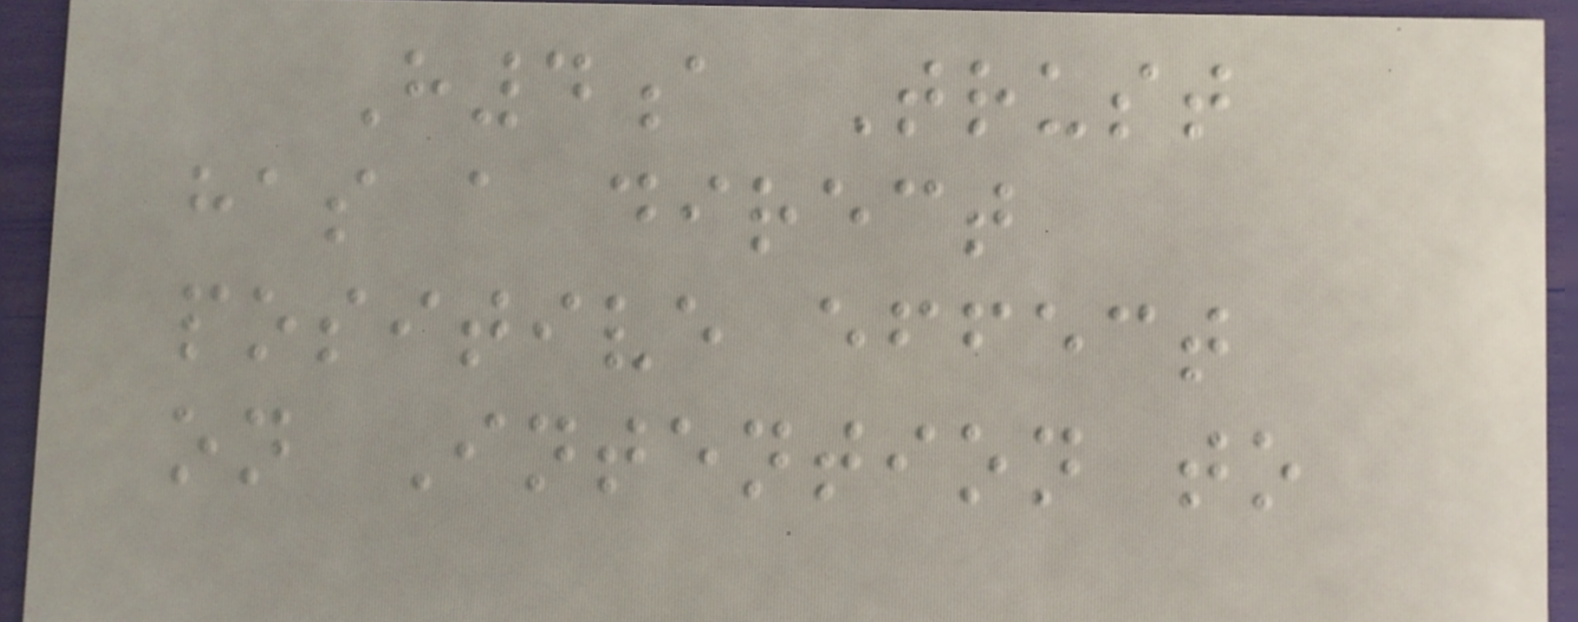H4a Trust
has a direct
positive effect
on Intention to
